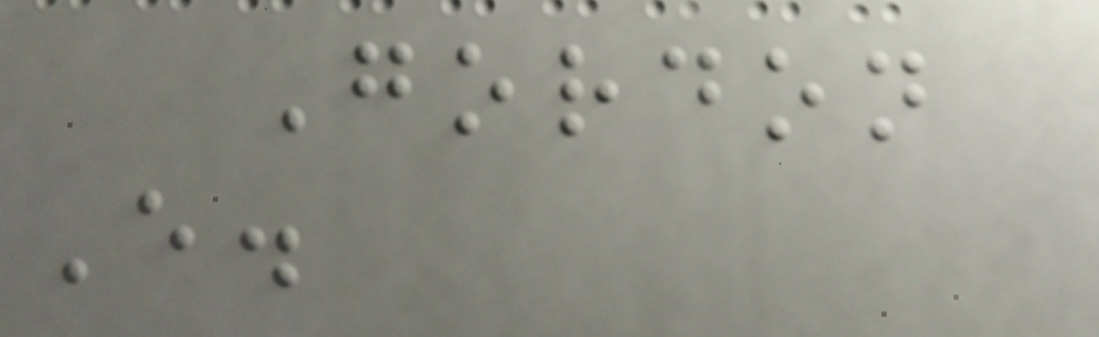Gordon
E.
